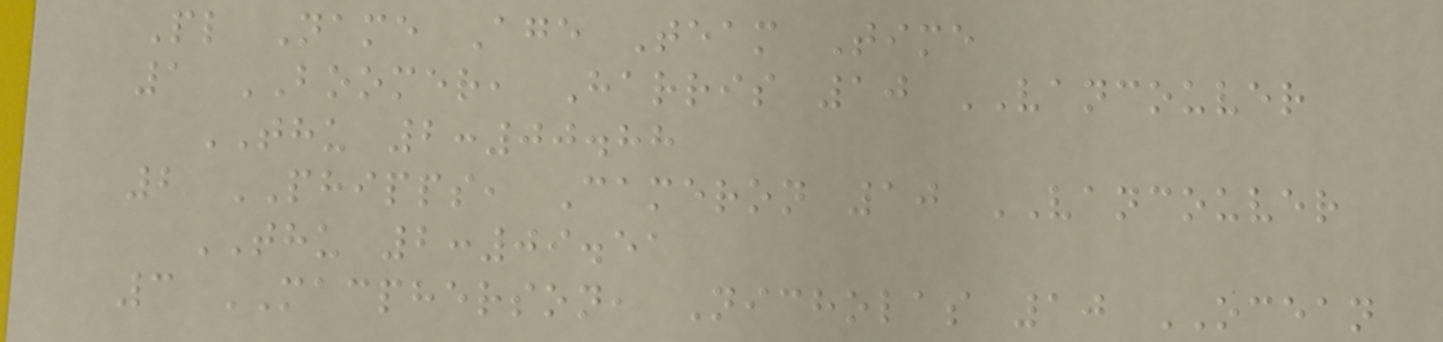Pl Name Age Team Time
1 BOOMER, Harris 10 VANCOUVER
THU 2:00.88
2 PHIPPS, Cameron 10 VANCOUVER
THU 2:09.51
3 MACPHERSON, Nicholas 10 OCEAN
